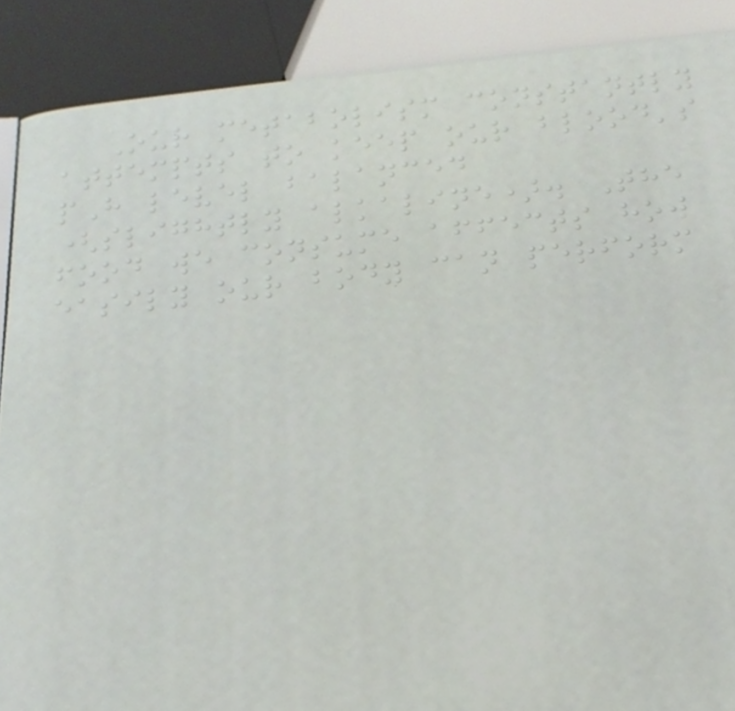Our metabolism constantly
attempts to keep our blood's
pH level balanced
(slightly alkaline). The
food we consume affects how
easily our body can perform
